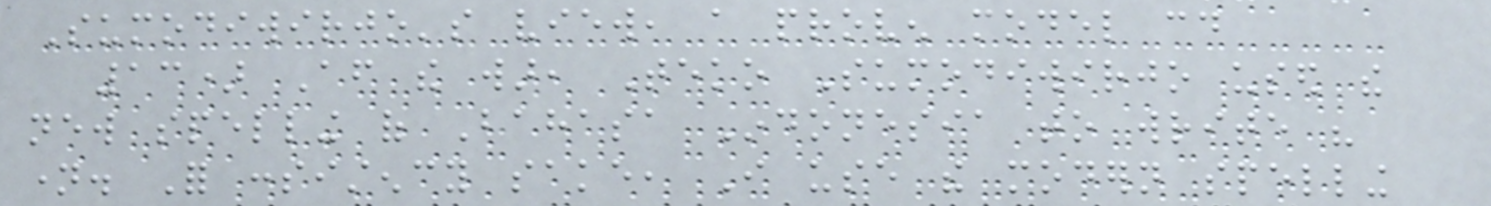Sumodiwirjo's view, a proven model could
13) After the war, Teko Sumodiwirjo used the
new spelling of Bahasa Indonesia to write his
name. For consistency sake, I use the modern spelling
